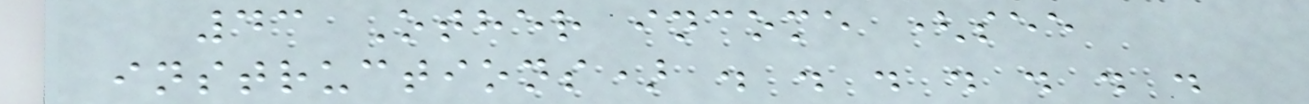43 Other income (see
instructions) . . . . . . .
